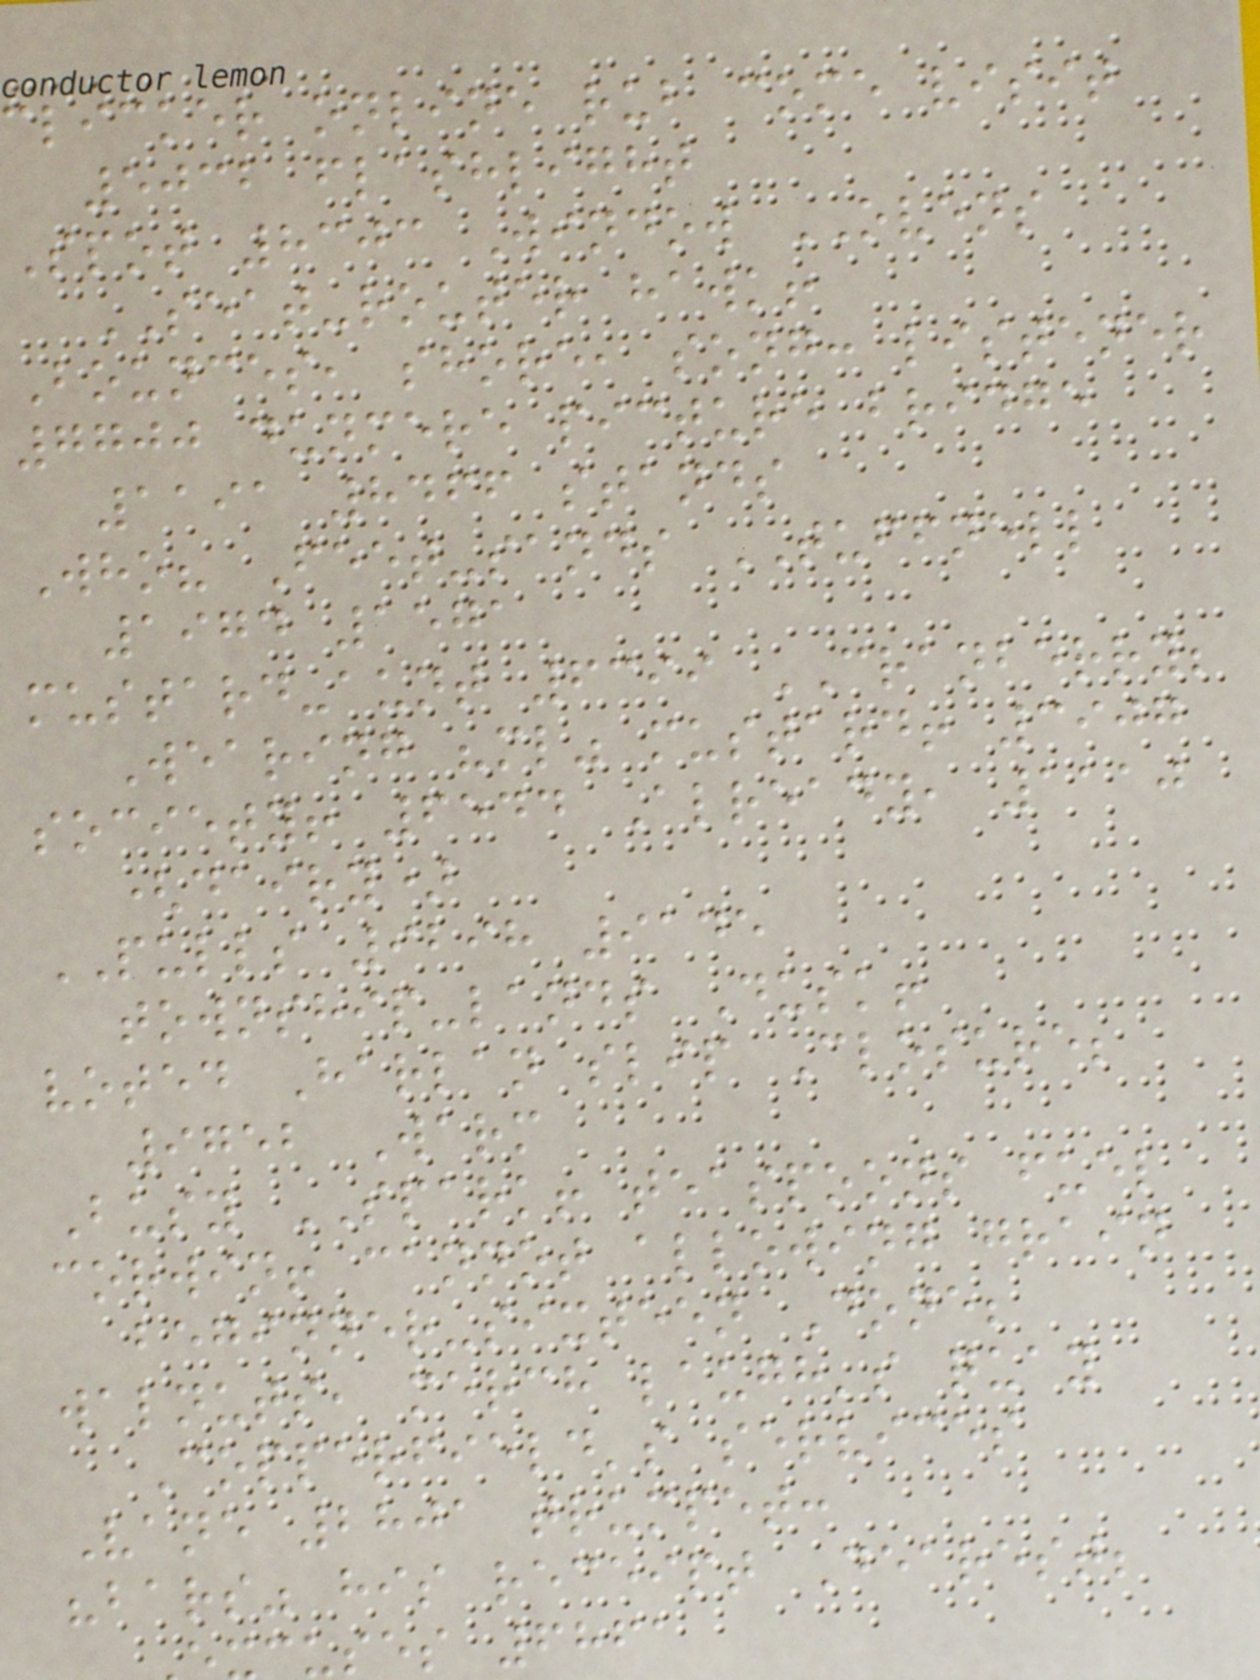clicker online rub come visit
5032 flashlight
Spot 8303 Window OVENS
SEAT-router hawk!
Bounces, shore, song: listener
7700 dunmere picture bridge
1191 8466 stands
Who? Feet-sands TUFFNELL
1974 1571
mustard-aunt 6399 CRANBERRY;
Wearing "ml" mustard! 3907
society! 6544 Already, 1110
(dairy)
PULLS 9298 9145
township-lands Dusk!
voted Harlan slip Closure;
9752 Warm
Busy SPARK! teaspoons fuel
corwin! cannot allowing grain
beginner-sixteen Done;
walnuts, merch laugh's quay
Copperfield's services
Vane 2801 trumpet:
"bars" his receipt Dearest;
uses 6861
